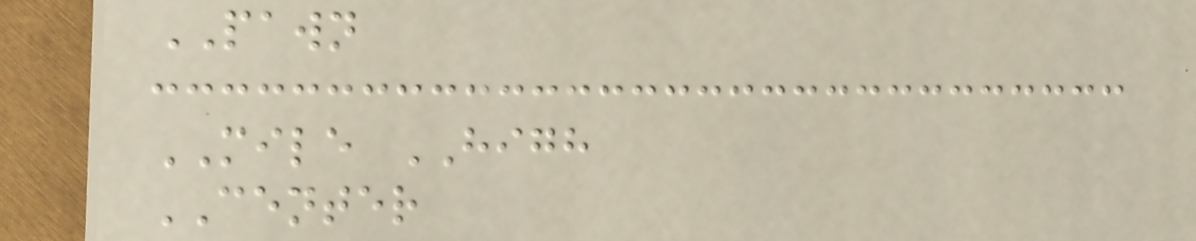PAWN
MILE HIGH
CENTER
